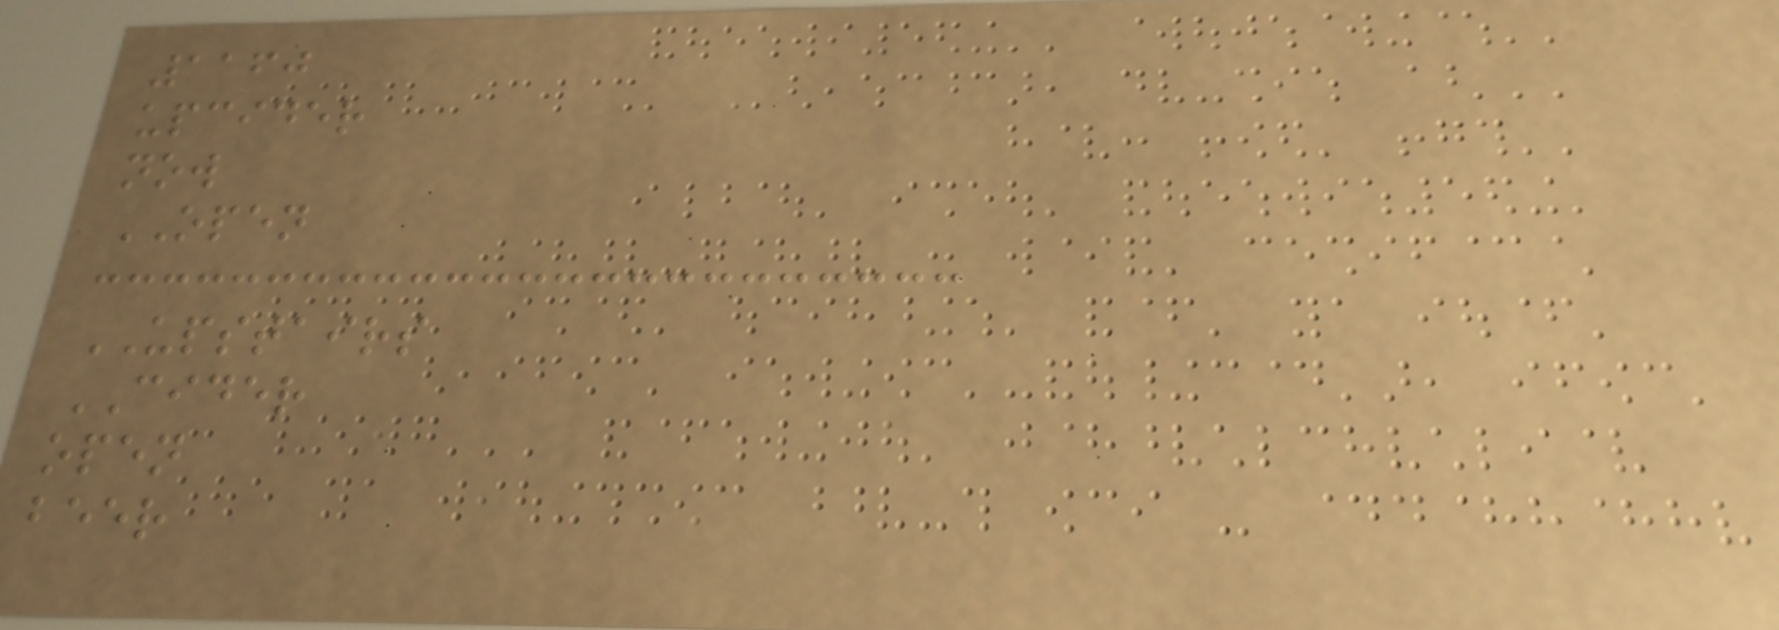1160
upcider
now
OPEN
UPSTAIRS
CIDER
open
beer
